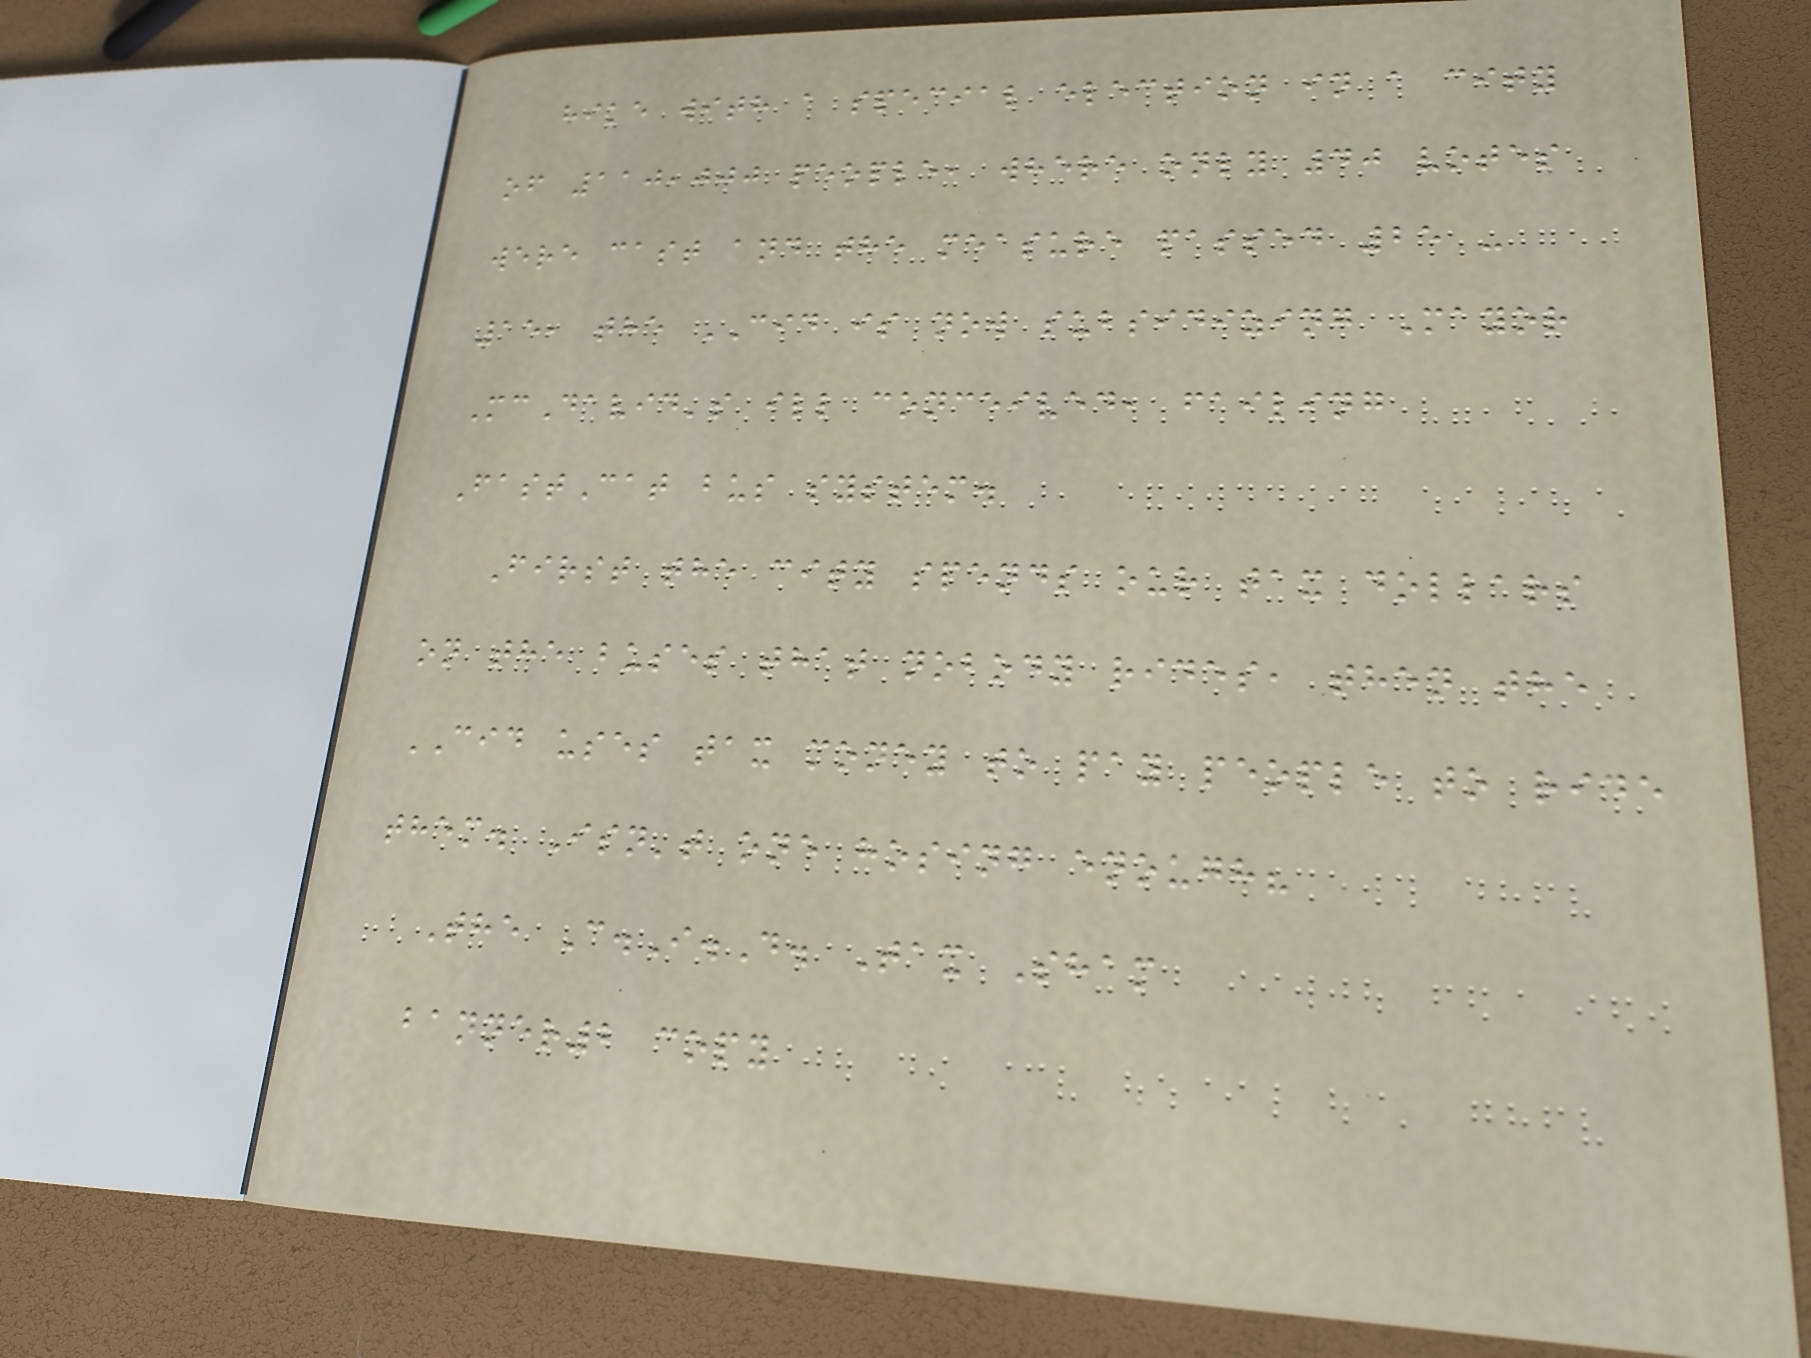hike with a special election in a city
of 110,000 people, where only 40 votes
were cast and the measure passed 25 -
15, the CID is now subsidizing Mayor
McDavid's ill conceived, failing
FastCat bus system.
First the city spends our tax dollars
on the buses that nobody rides, then the
CID uses tax money to pay people to ride
them. Isn't one hosing enough?
The C.I.D. Tax Sham
banner2 copy
